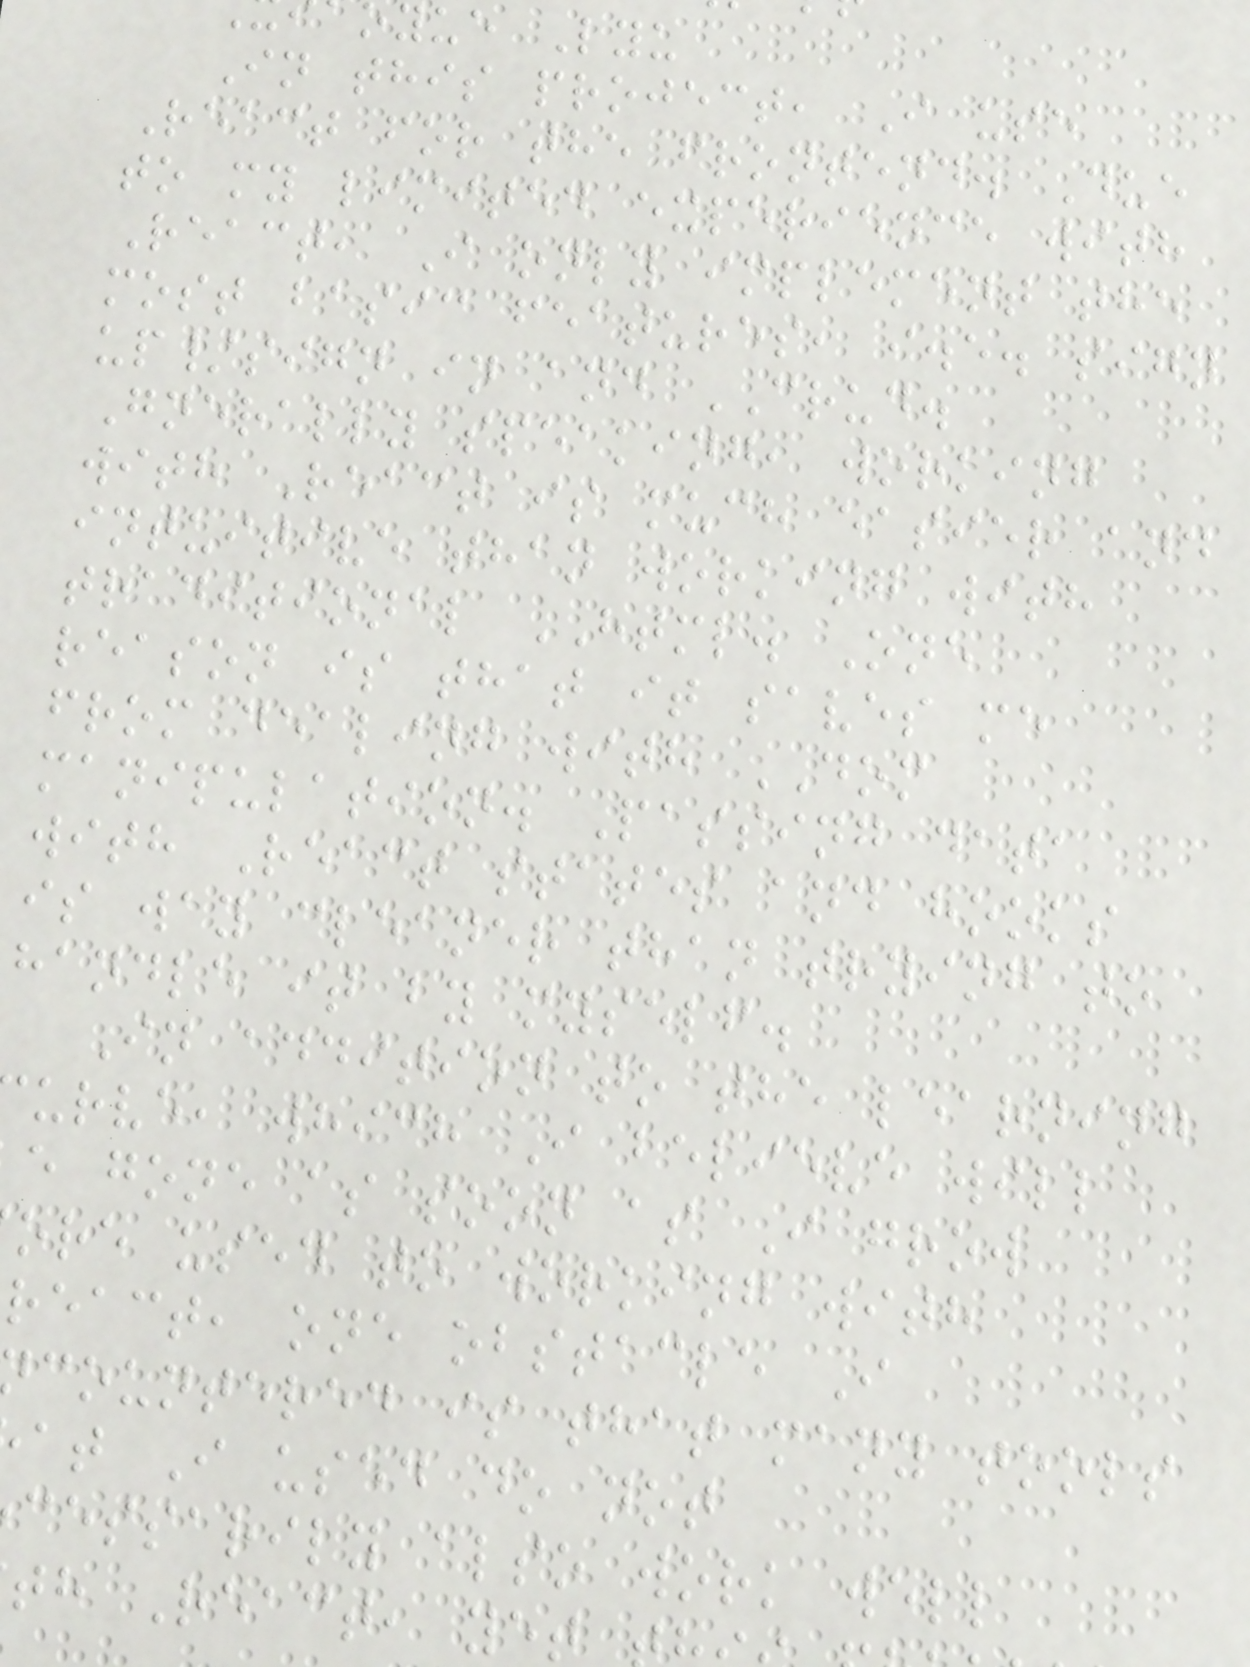yue Lyu
In this project, I use
React for the frontend. Due
to my limited experience with
React, I only implement the
most basic features, i.e. sign
up/sign in and CRUD.
Gnerally speaking, working
with React is much easier and
intuitive than working with
traditional HTML. One
reason is that it saves me
from dealing with DOM
manipulation. Passing data
with React states and hooks
is way cleaner than trying to
handle it by myself.
In addition to the learning
urve, which I believe will
e gone as soon as I grow
ore used to working with
react, one obstacle I
countered is that many tools
at I used do not
cessarily also work well
th React, yet
